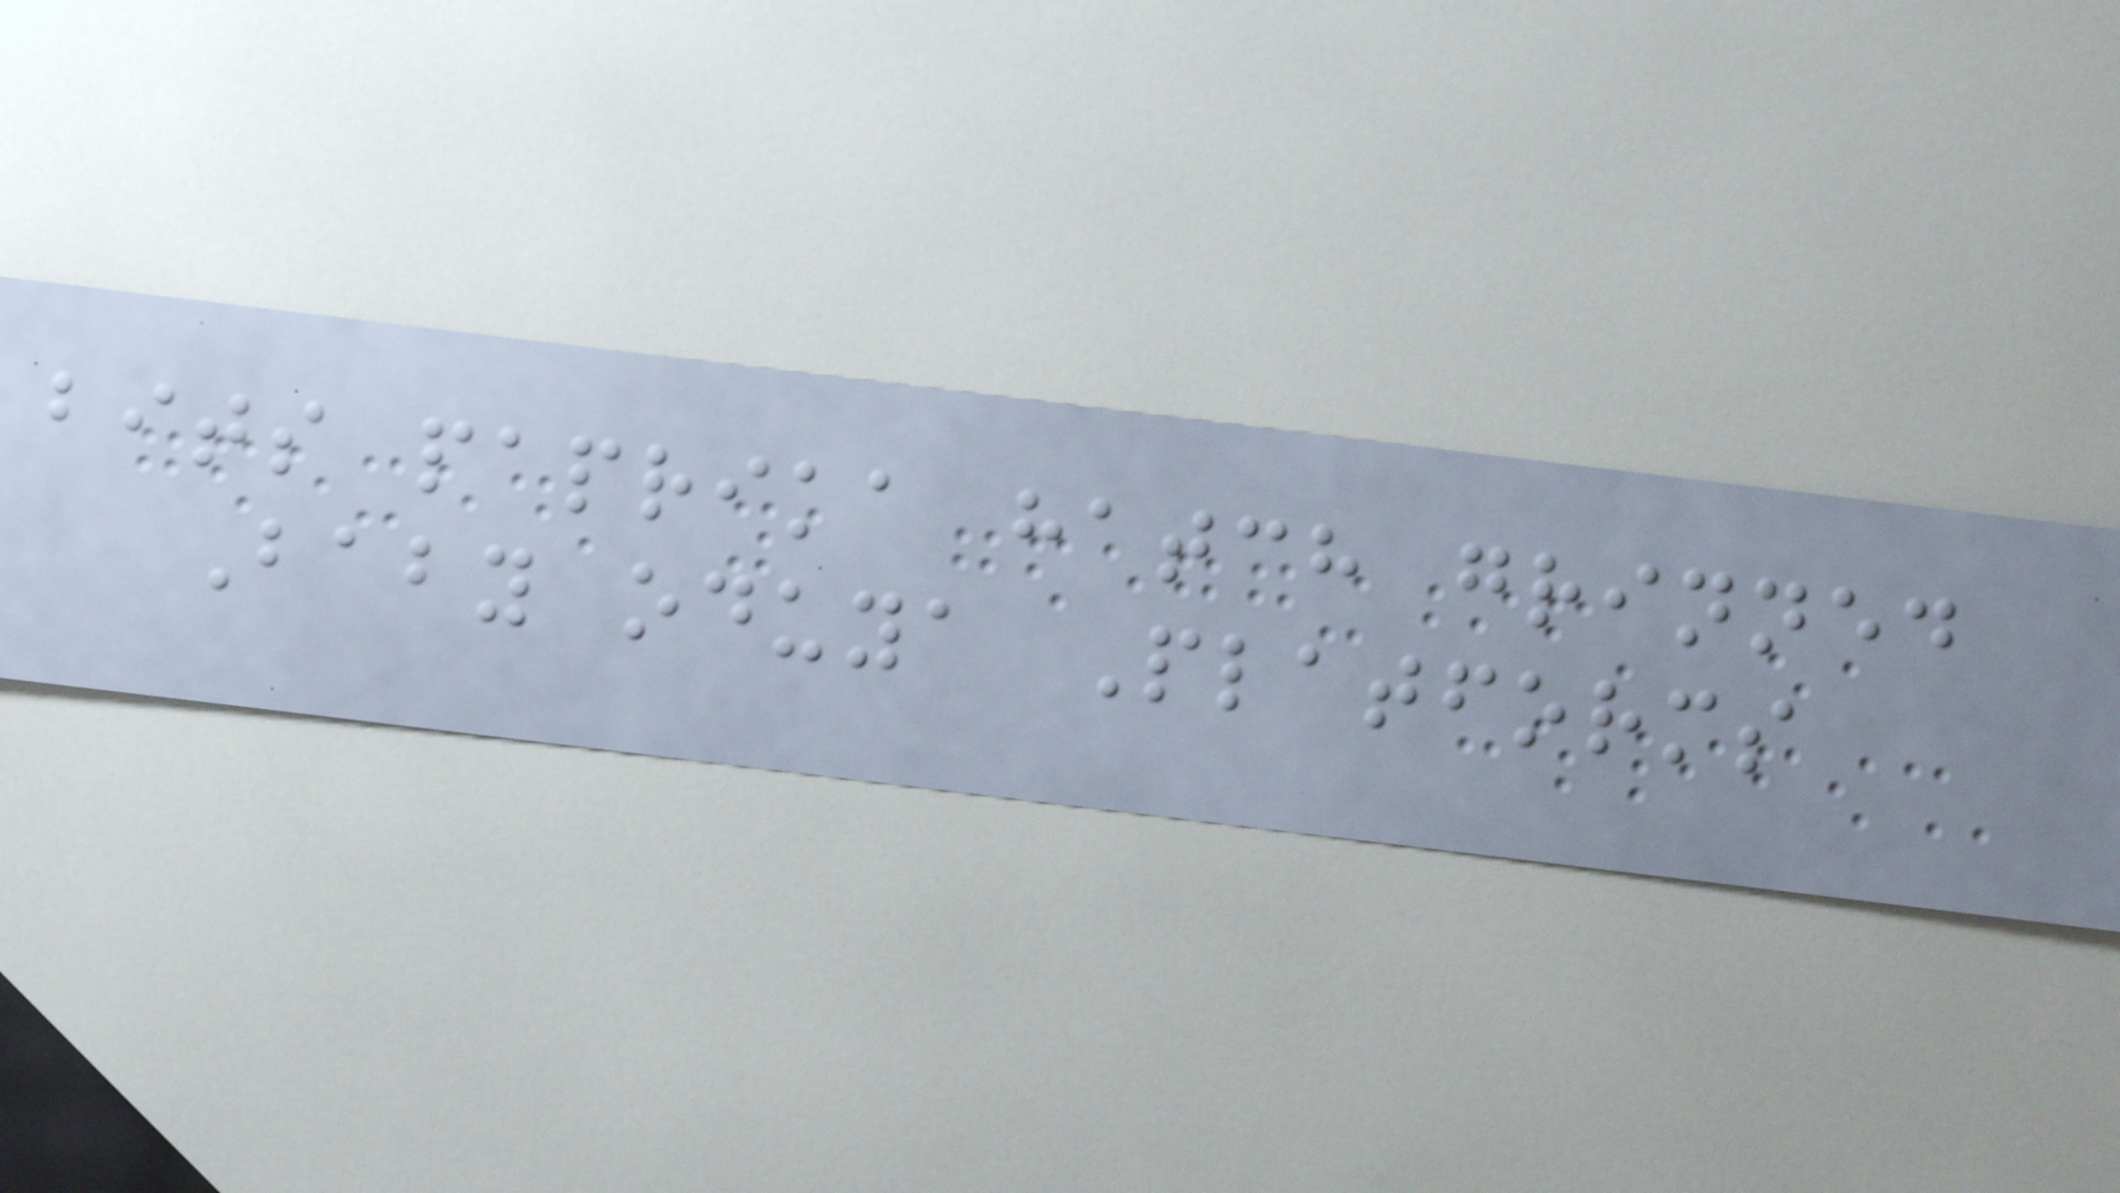bits paprika hatch grinned
Baby oduya Platforms
